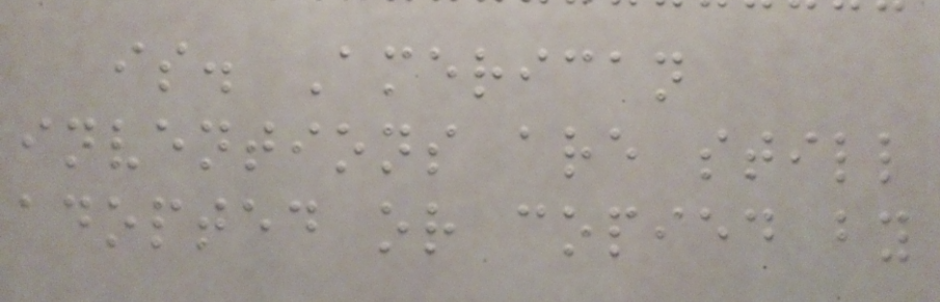is. American
inventions are still
adopted or copied by
